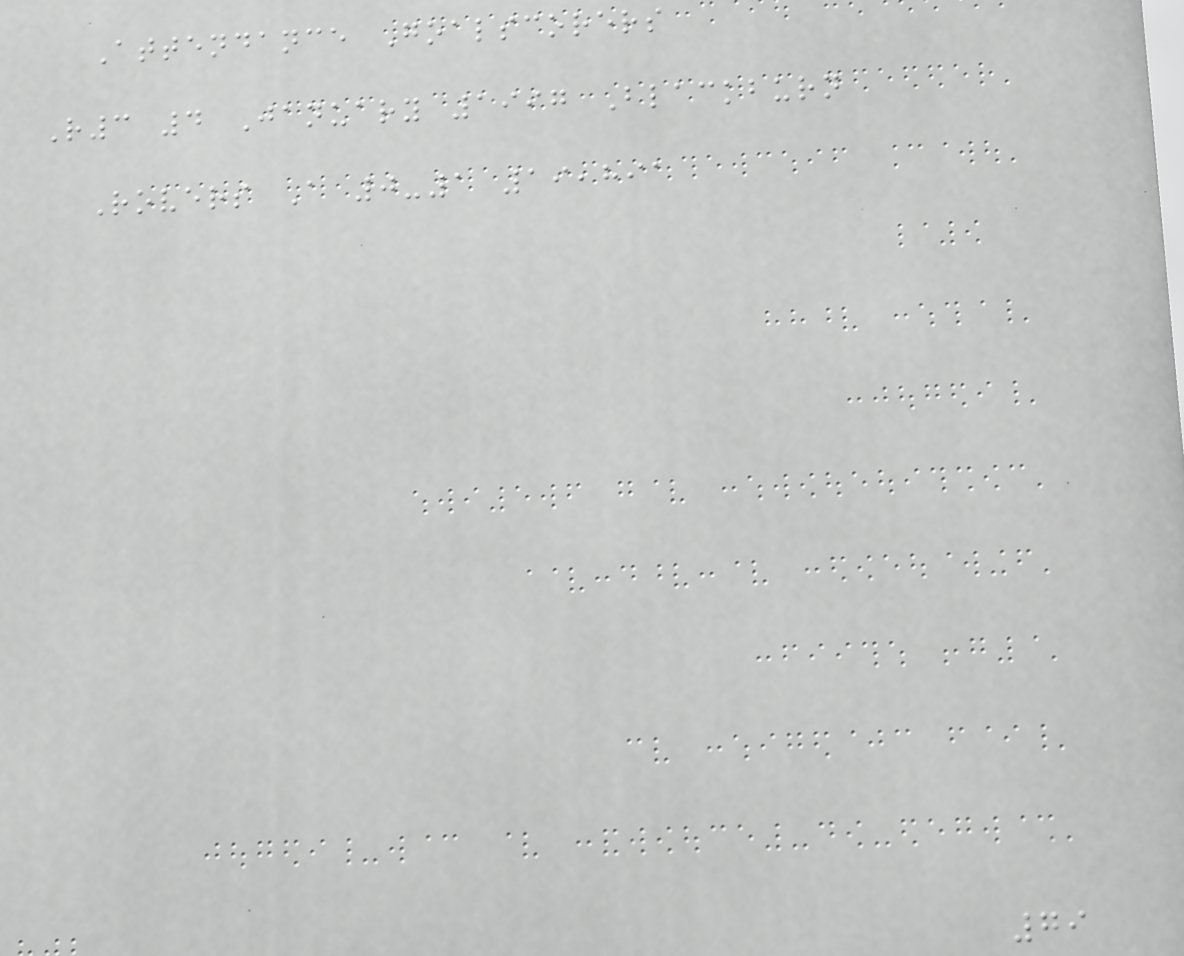Attendance Goalscorers
R3 4 January 1997 Blackburn
Rovers A 0-1 19,891
79
